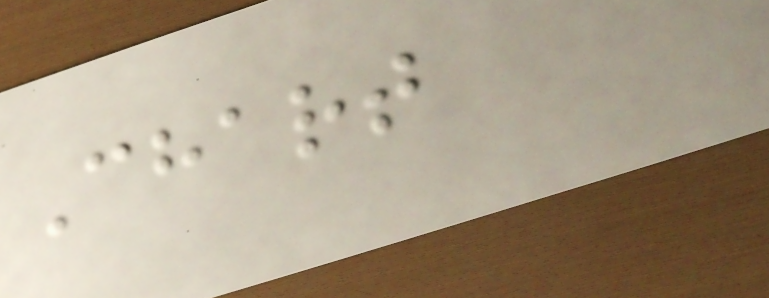Chart
